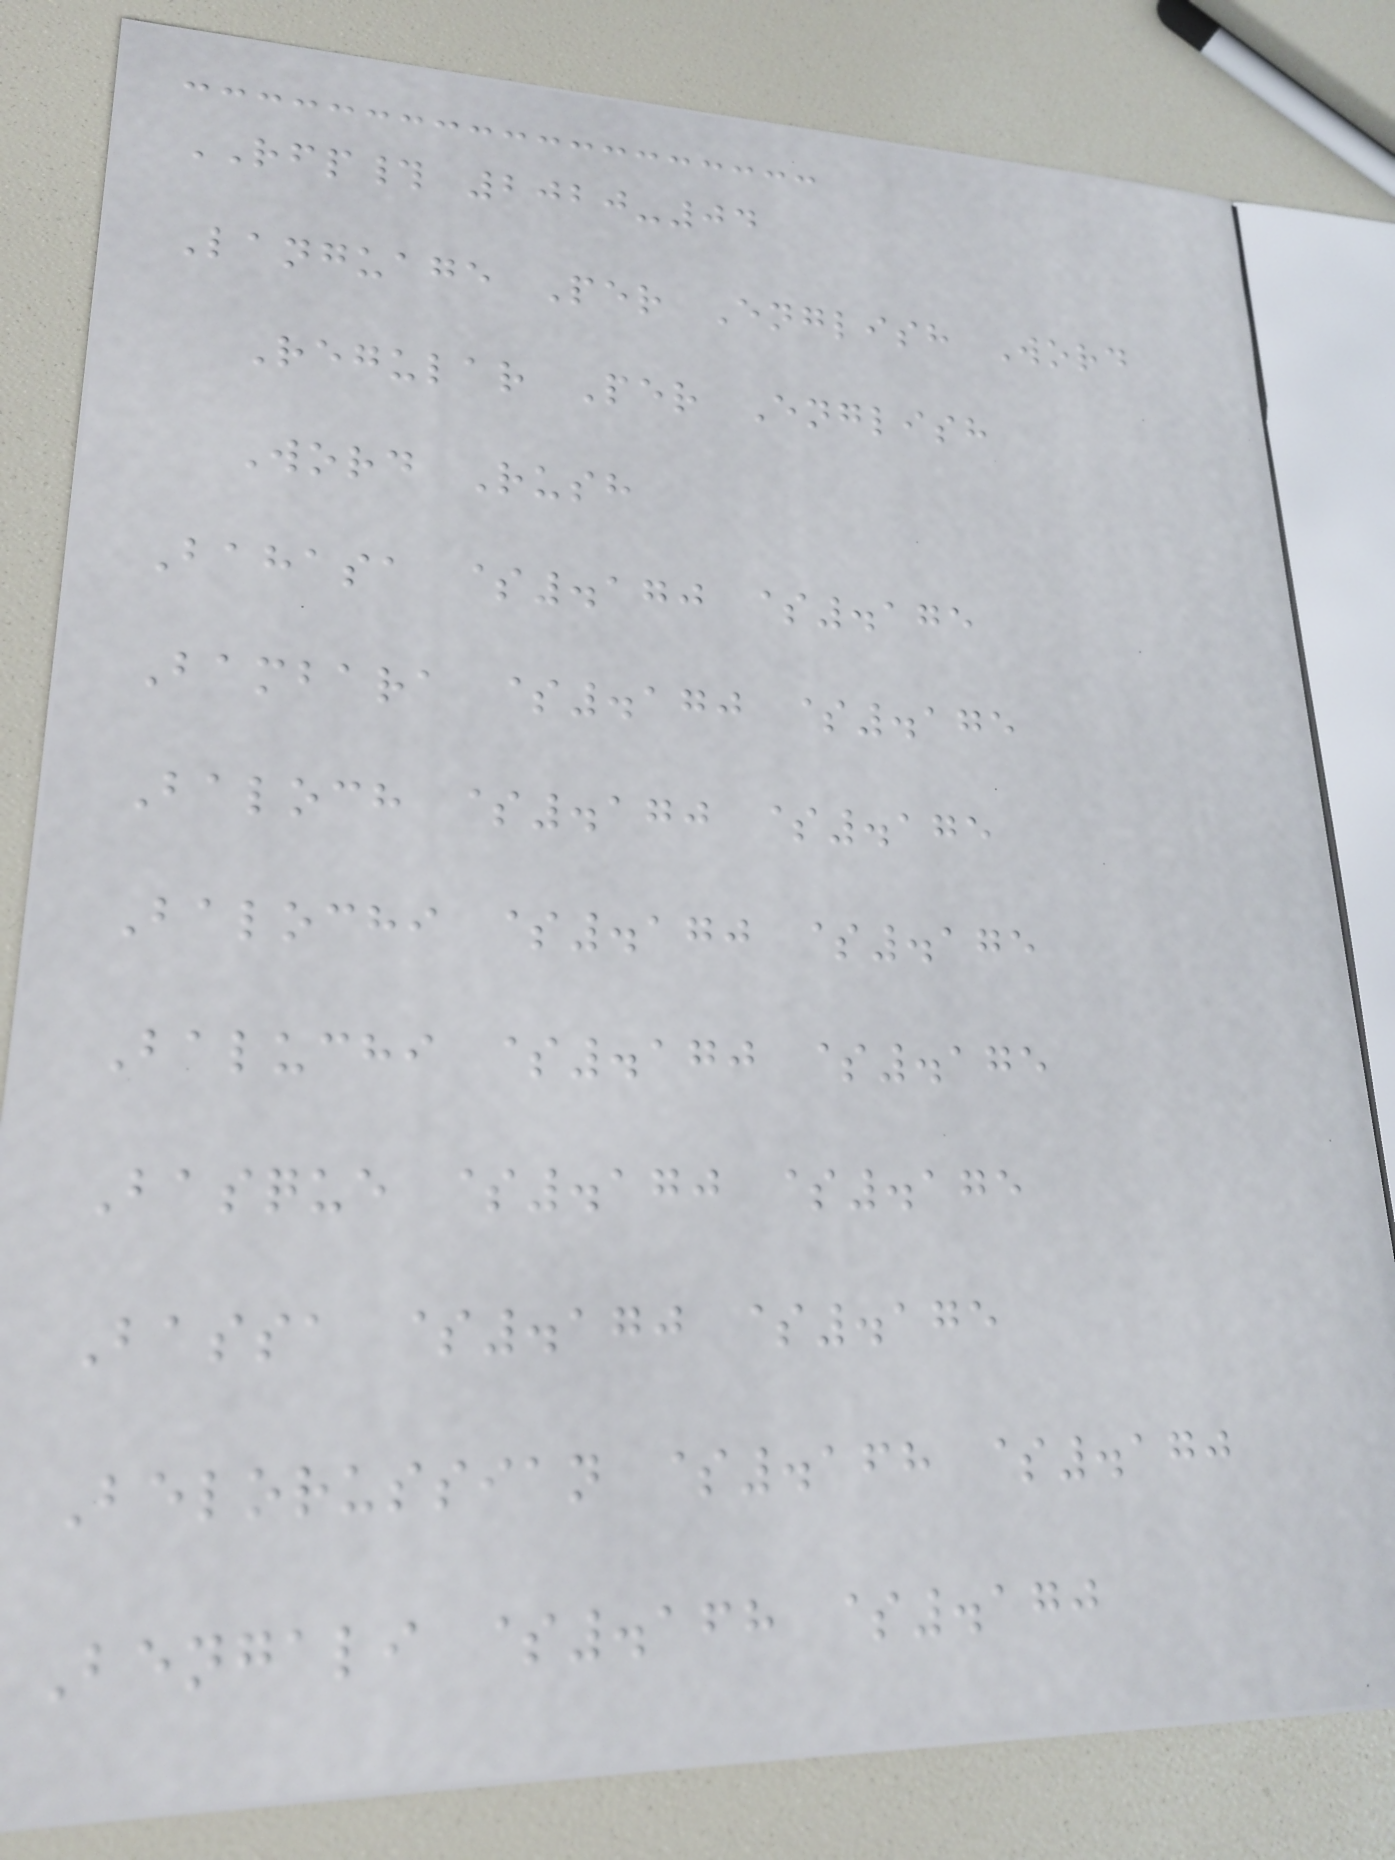RFP# 2020-04
Language Per English Word
Regular Per English
Word Rush
Bahasa $.170 $.175
Bambara $.170 $.175
Baloch $.170 $.175
Balochi $.170 $.175
Baluchi $.170 $.175
Basque $.170 $.175
Bassa $.170 $.175
Belorussian $.168 $.170
Bengali $.168 $.170
